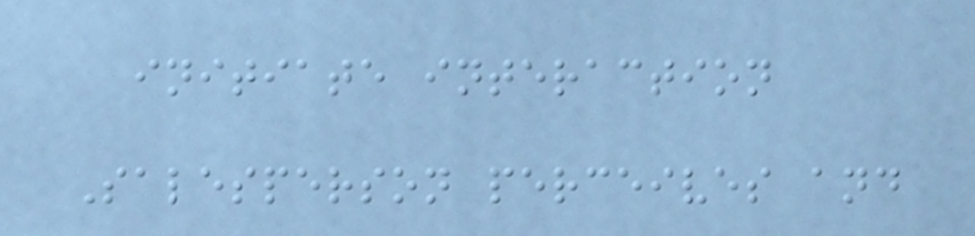initiate interaction
Salesperson perceives and
